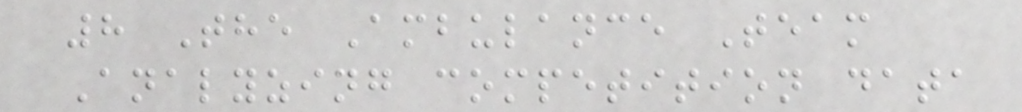8 The Ambulance Team
Analyzing competition data
